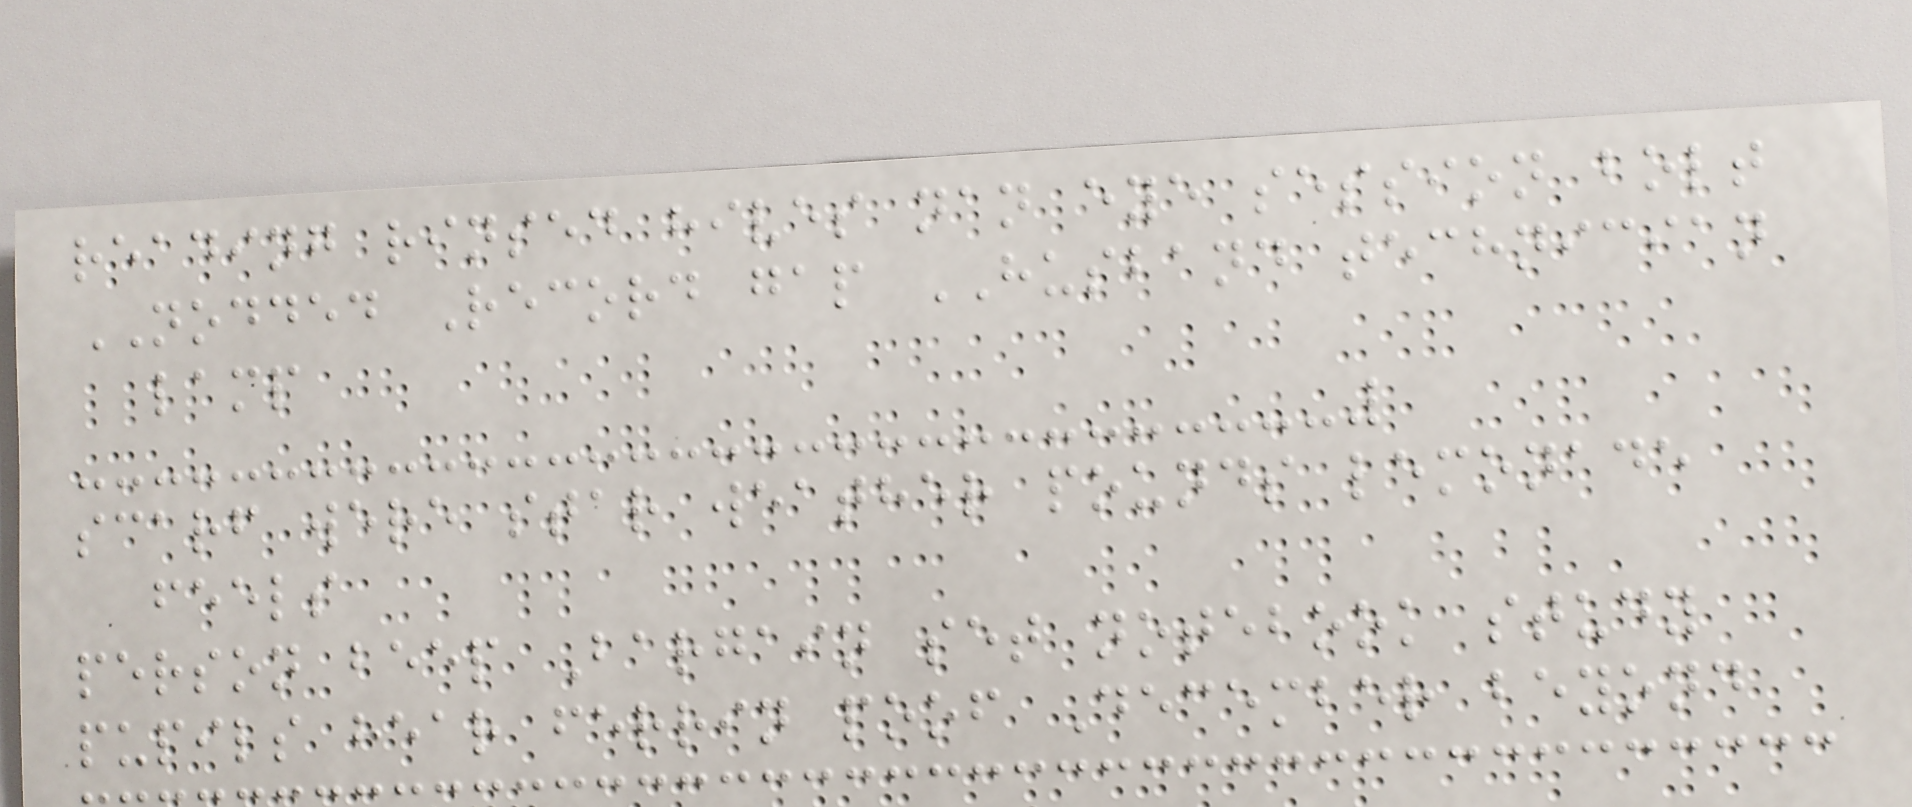reading rinsed hives nan eye session bolt
NODDED Record gap HUSBAND technician
lamp
scarf were star weather pounds lemonade
feels
person beep Bargain set notebook study
pupils hear ferrin poof December beyond
